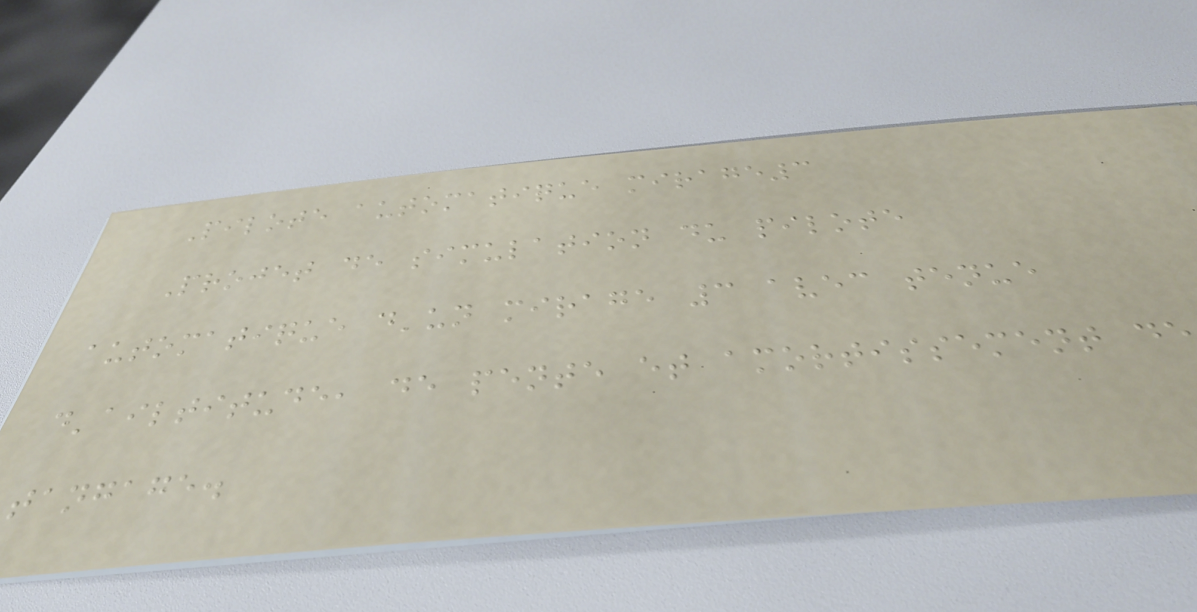Pilote automatique mirage3
Projet de simulation du pilote
automatique d'un mirage 3 avec tenue
d'ailtitude, de pente et amortissement de
tangage.
